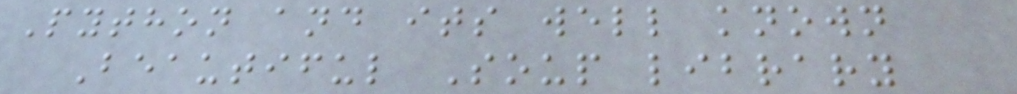Python and its well known
Beautiful Soup library
